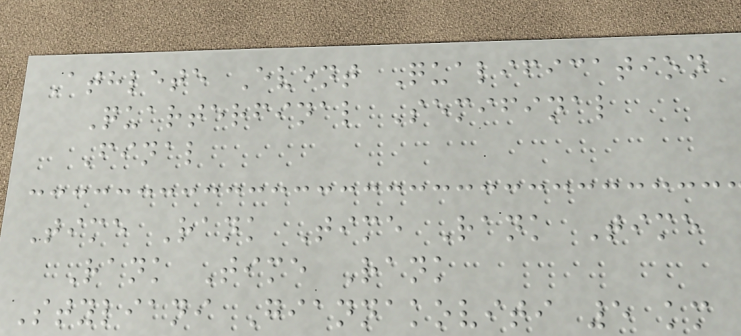Athlete Event Qualification
Quarterfinal Semifinal
Final
Time Rank Time Rank Time
Rank Time Rank
Styliani Giannakoviti 5 km
